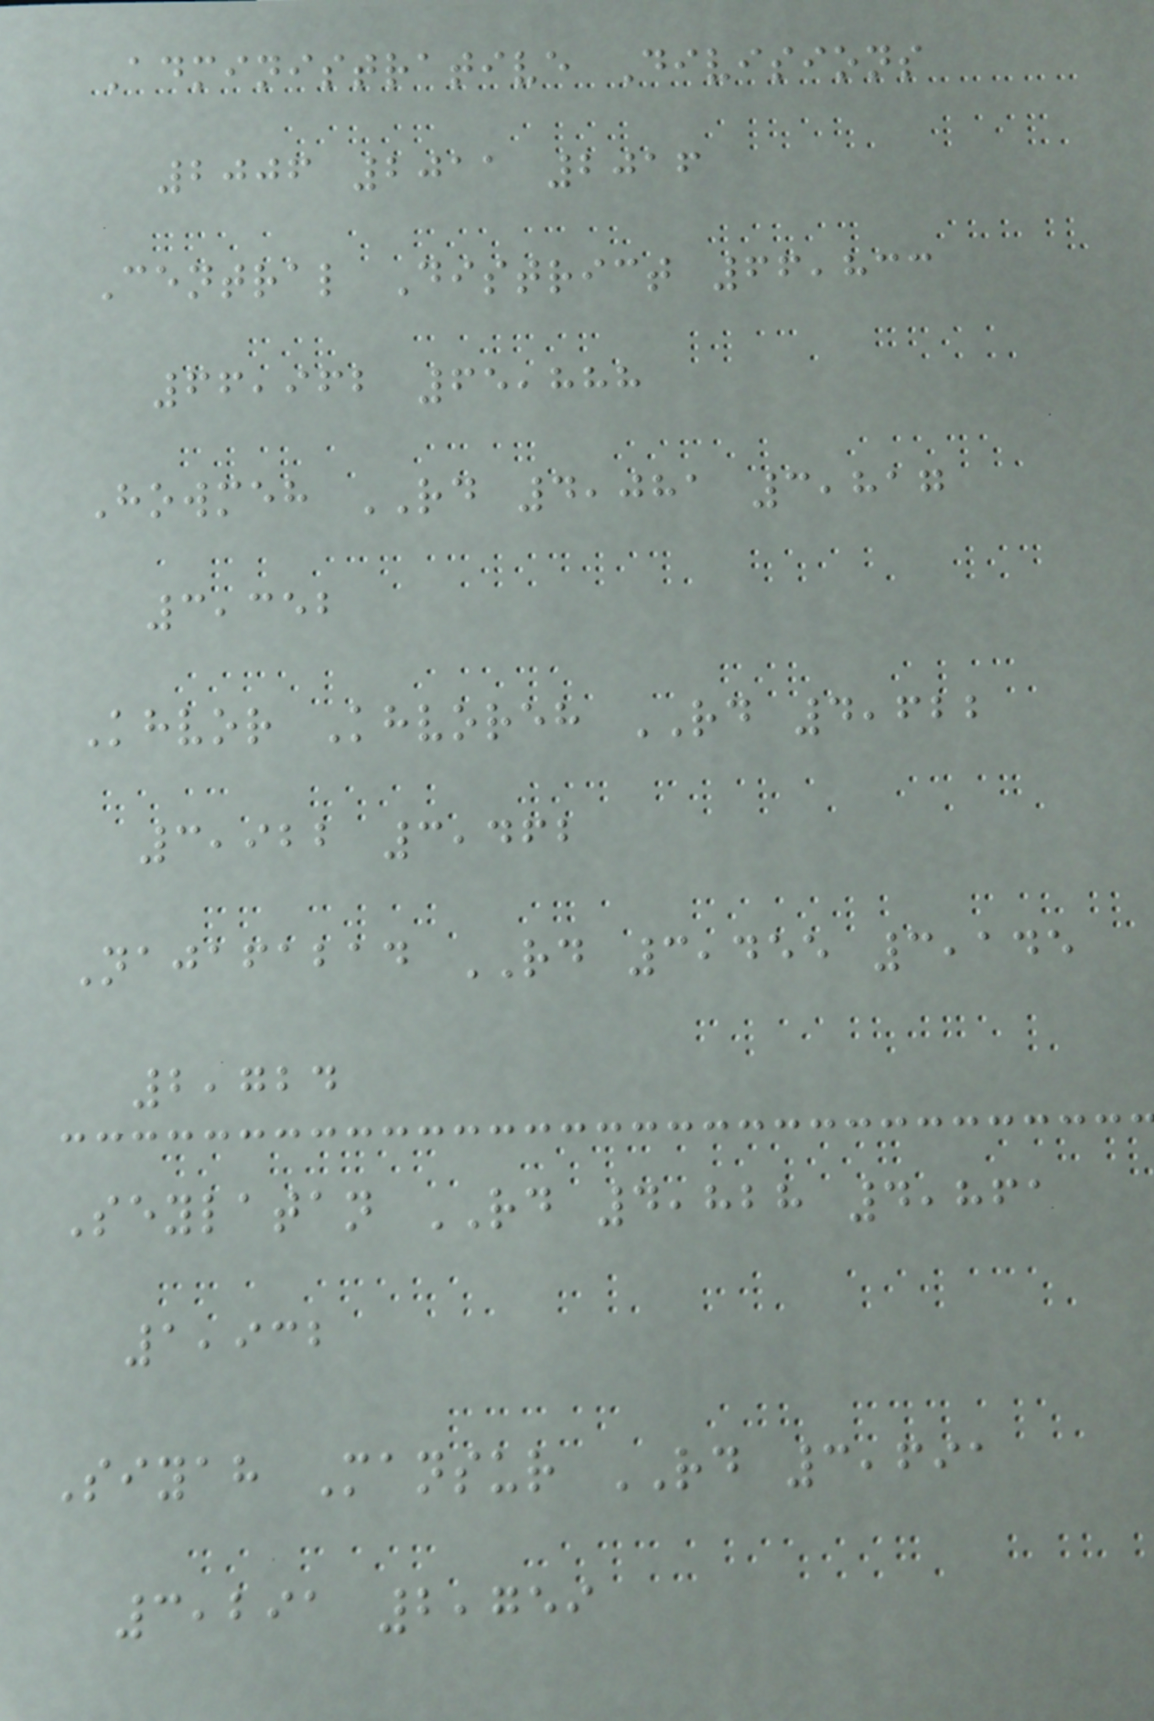Administrative Divisions
2006 2011 2016
Central District 66,833
66,962 65,888
Howmeh RD 4,081 3,817
3,352
Khvor Khvoreh RD 4,622
3,922 3,462
Najafabad RD 3,455 3,145
2,724
Seylatan RD 4,828 4,861
1,932
Siyah Mansur RD 3,691
3,291 2,759
